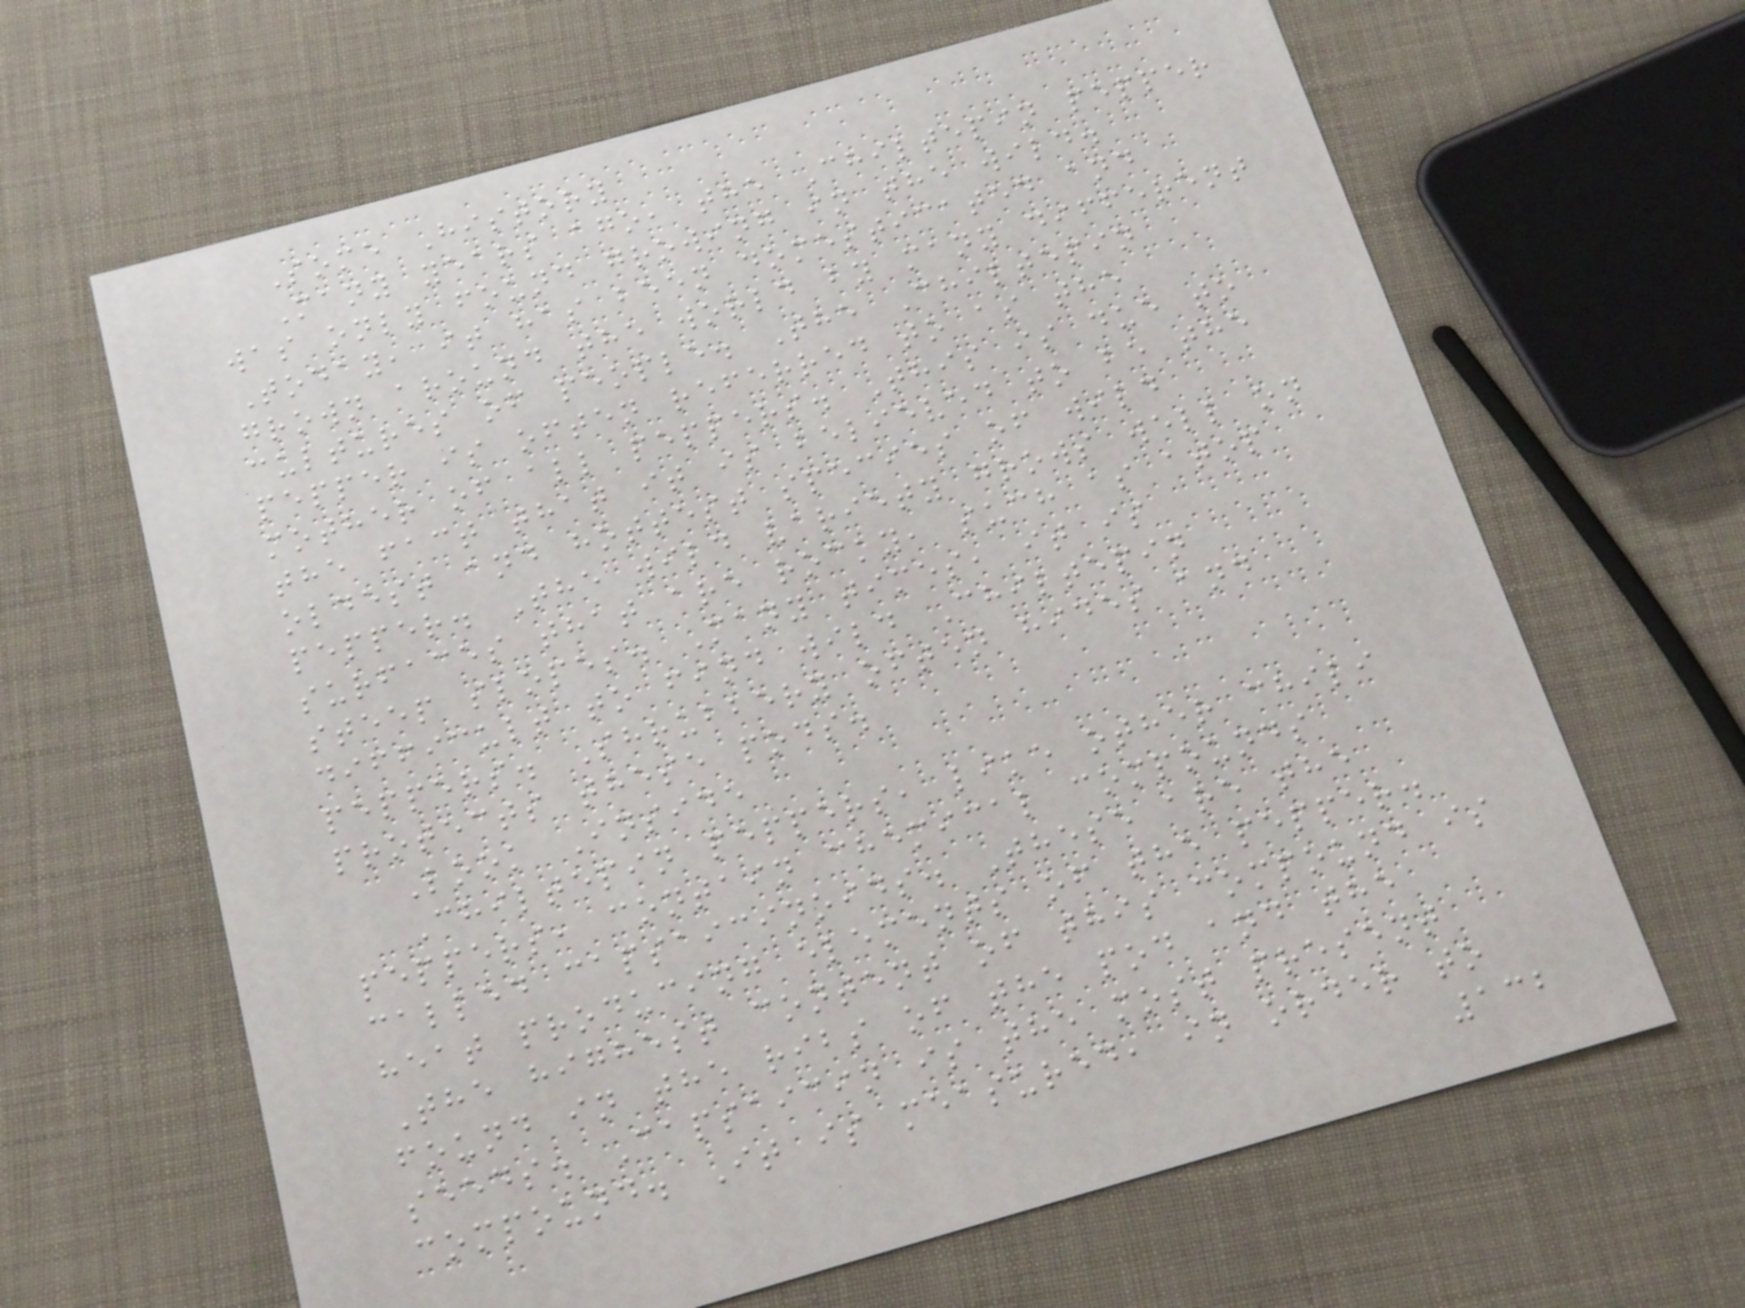Some History
Many years ago, the Chiltepin pepper
was only found growing in the wild.
Today, it has been domesticated and
grown around the world by many different
cultures of people. The Chiltepin
pepper is often referred to as the
mother of all peppers. This is due to
the fact that it is believed to be the
oldest and hottest species of wild
pepper. The wild variety grows well on
surfaces that are rocky, such as atop
steep slopes. Many times, it is
difficult to find wild Chiltepin
peppers. Shrubbery often hides and
protects these pods.
Look Inside
Chiltepin peppers, like other chili
peppers, contain chemical compounds
called capsaicinoids. These are the
heat producing elements of the pepper.
The highest content of this compound is
found in the ribs of the pod and the
seeds. Capsaicin is the most present
compound. It is measured, in order to
132
